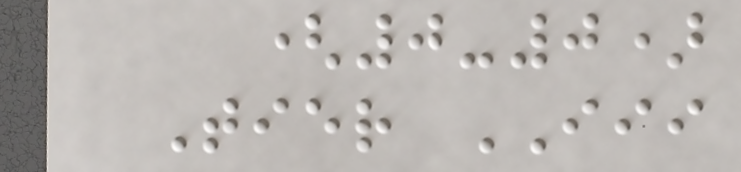(0-0)
Tier III
